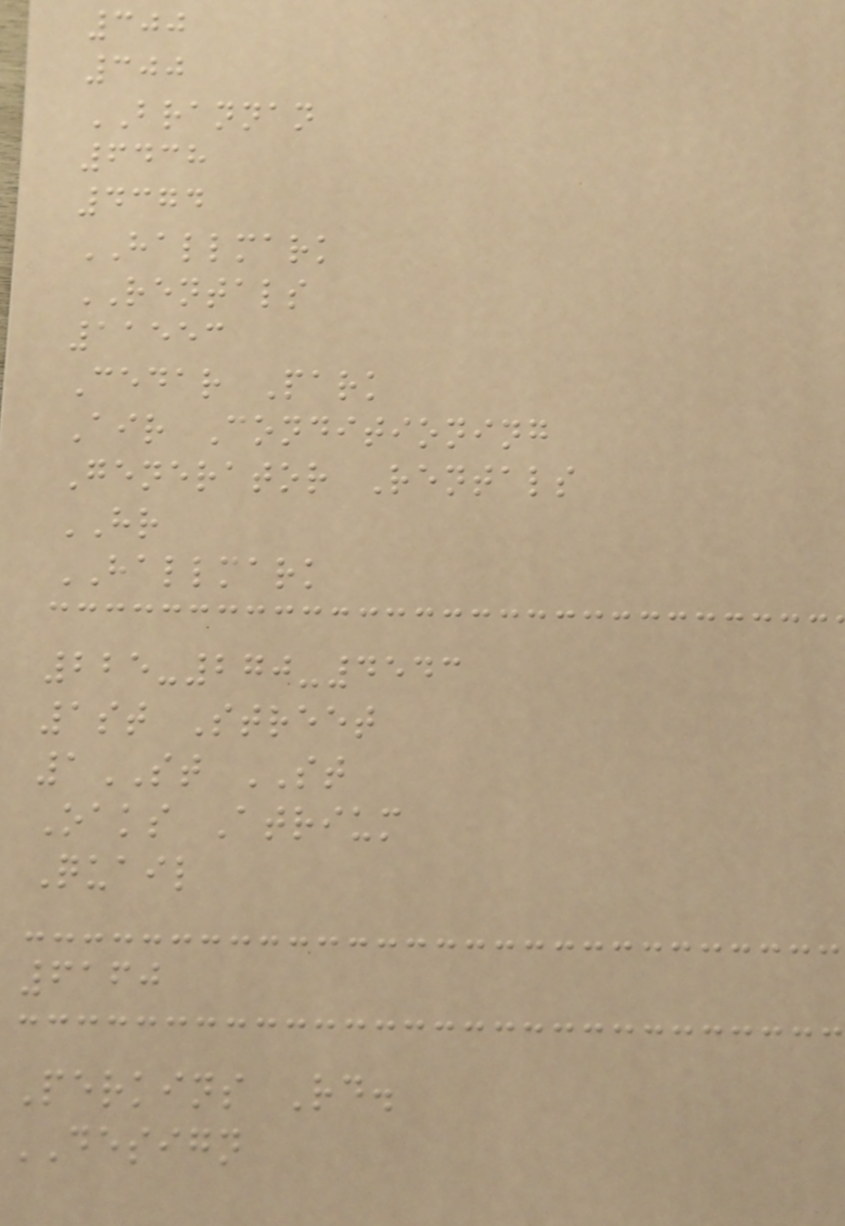300
300
BRANNAN
6438
4374
HALLMARK
RENTALS
11553
Cedar Park
Air Conditioning
Generator Rentals
HR
HALLMARK
225-270-4543
1st Street
1ST ST
Oaks Atrium
Quail
6160
Perkins Rd.
DESIGN
